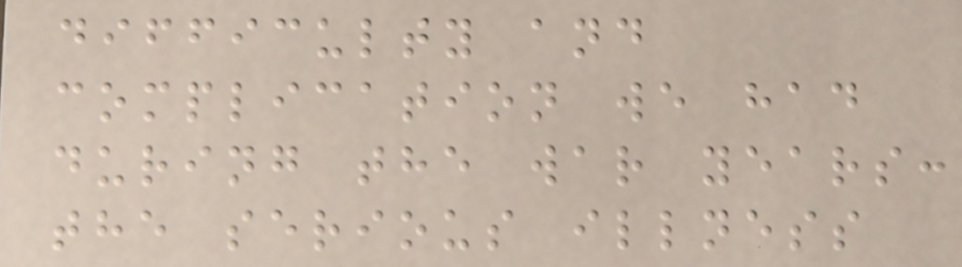difficulty and
complication we had
during the war years:
the serious illness
